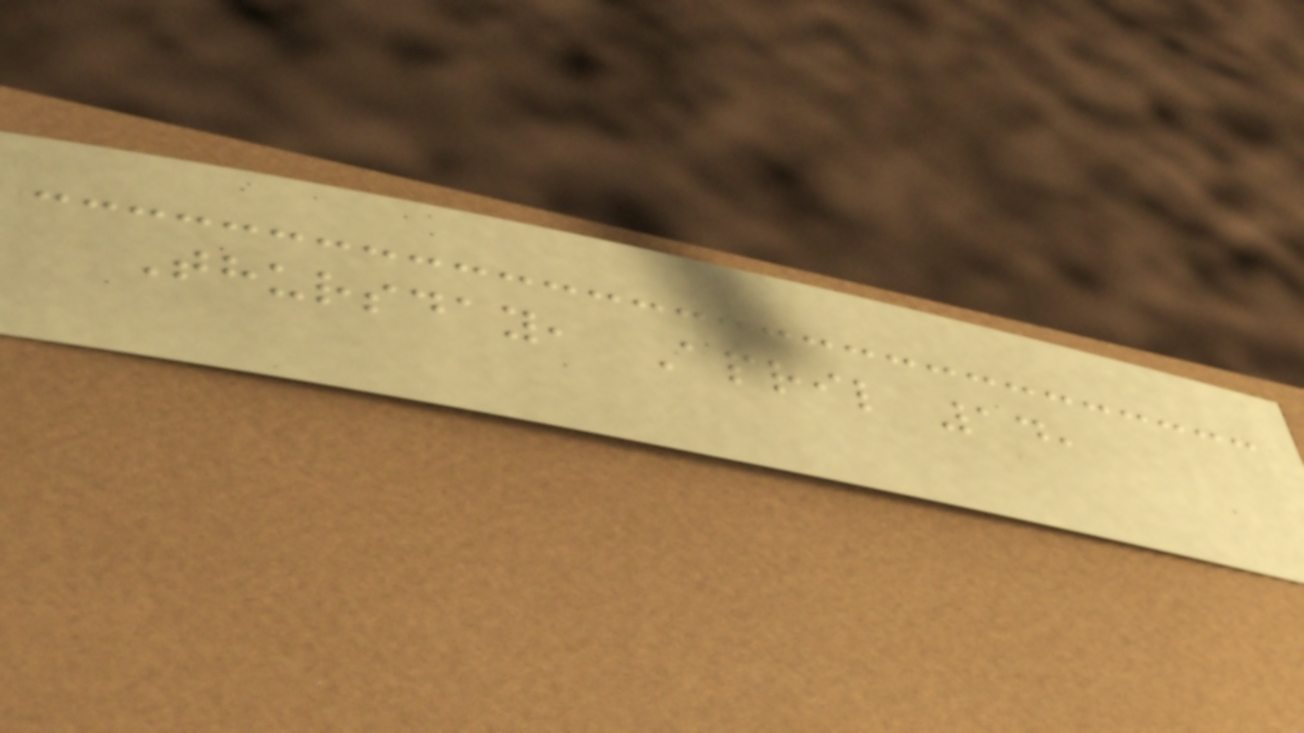Thursday, April 14,
